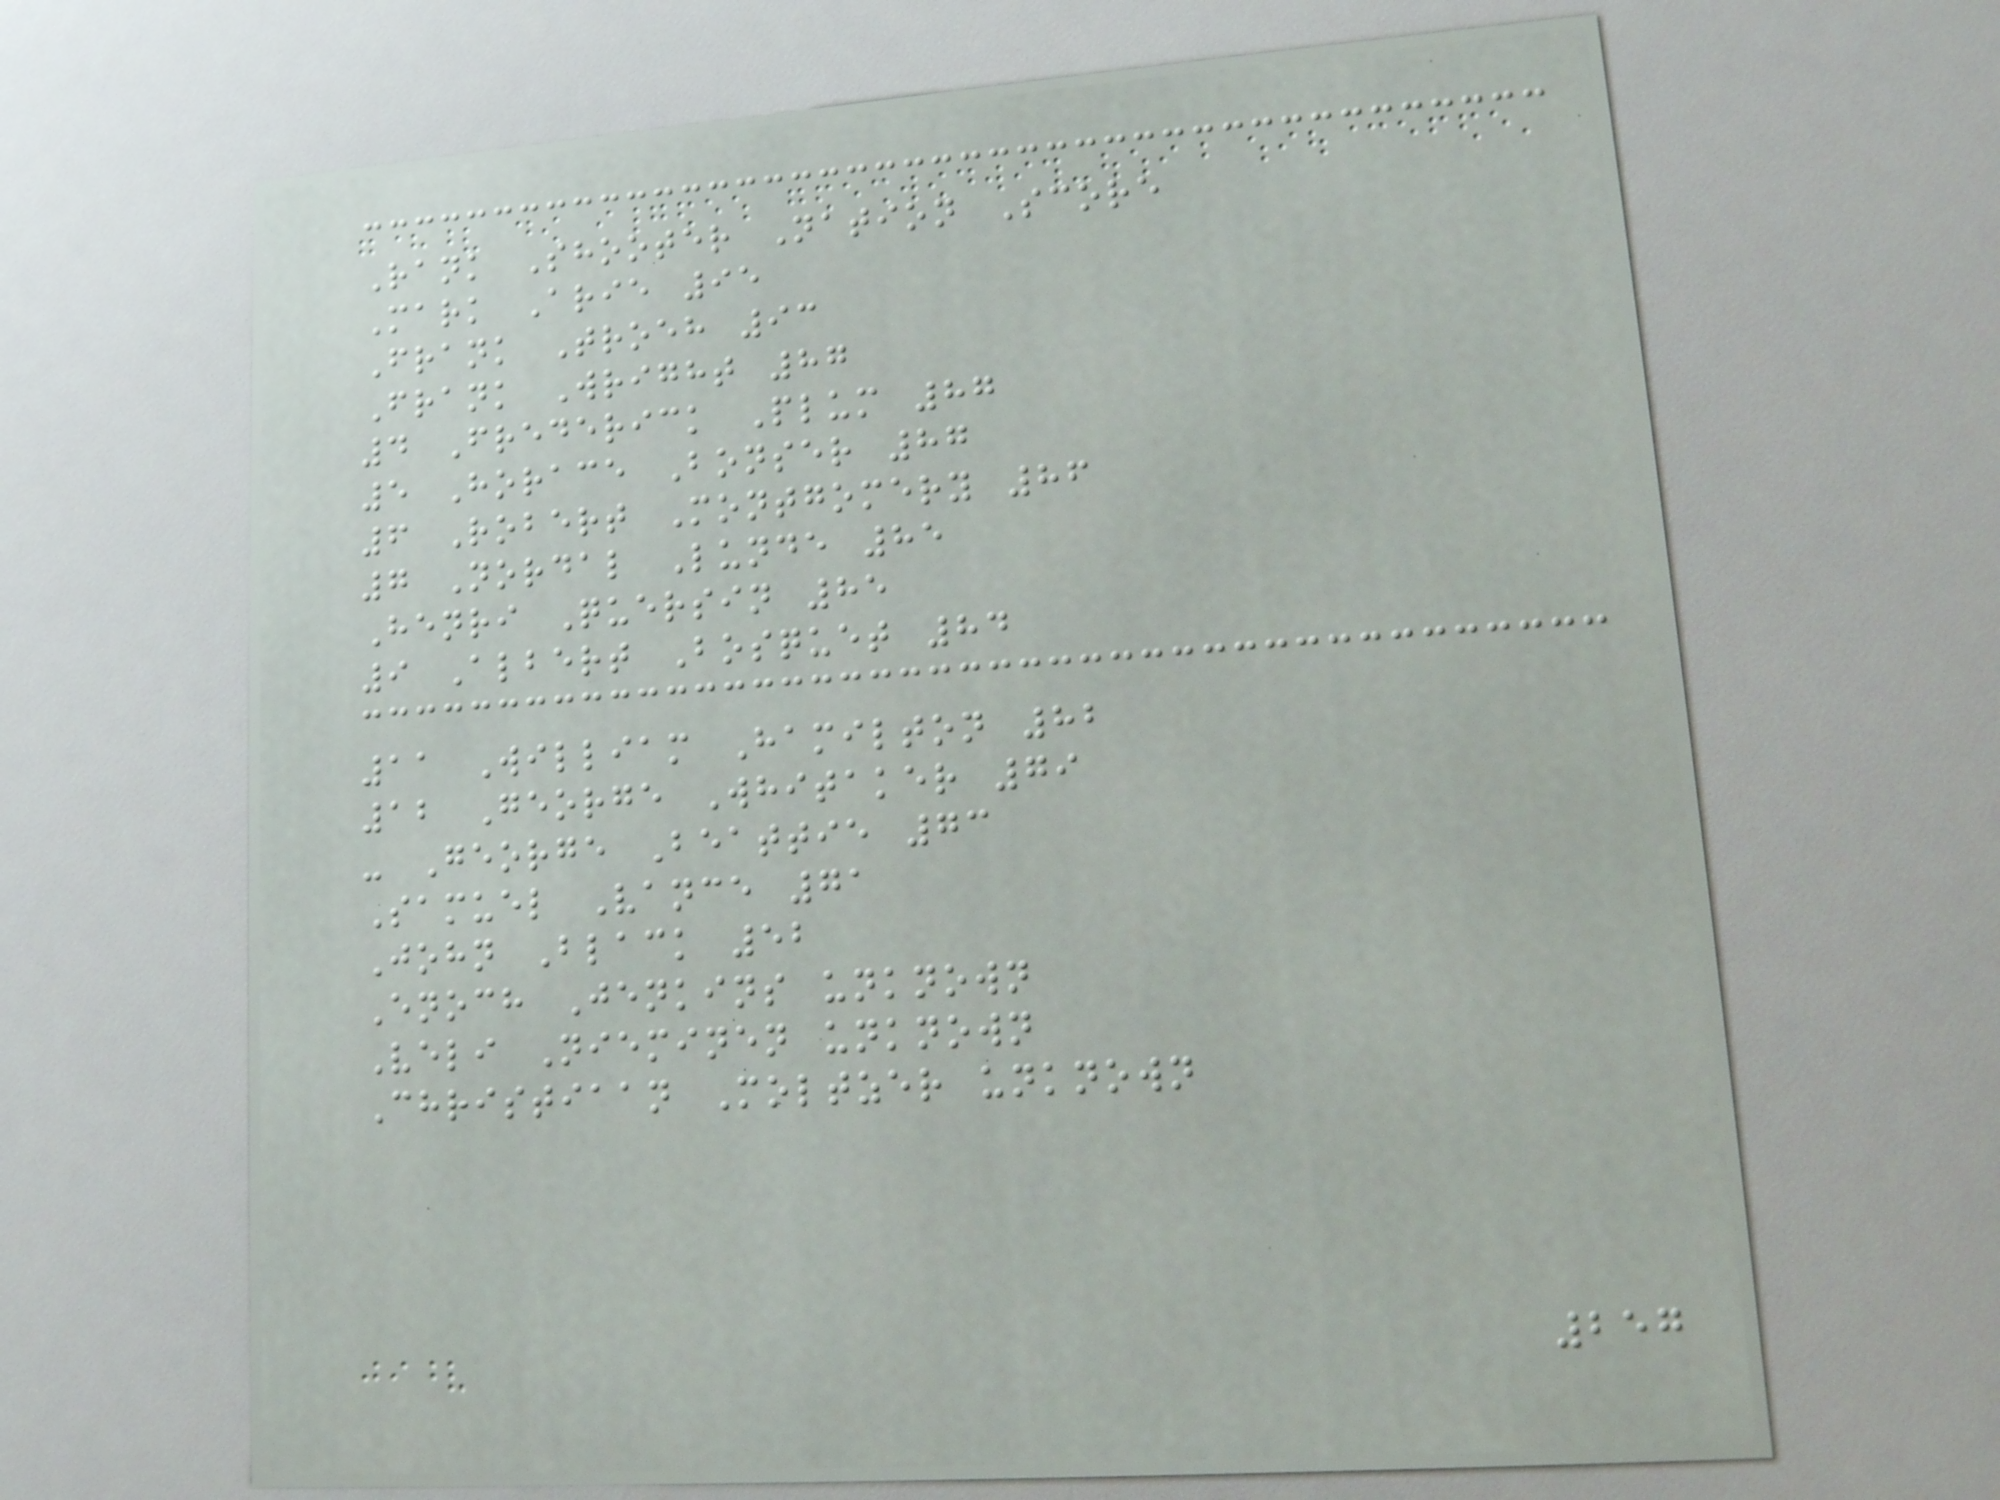Rank Shooter Nation Score
Mark Arie 95
Frank Troeh 93
Frank Wright 87
4 Frederick Plum 87
5 Horace Bonser 87
6 Robert Montgomery 86
7 Nordal Lunde 85
Henri Quersin 85
9 Albert Bosquet 84
11 William Hamilton 82
12 George Whitaker 79
- George Beattie 73
Samuel Vance 71
John Black 52
Enoch Jenkins unknown
Veli Nieminen unknown
Christiaan Moltzer unknown
257
